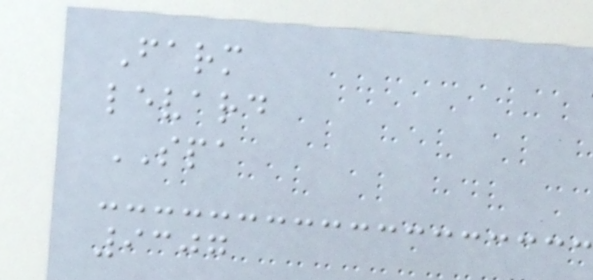Farm
levard
SPA
9307
